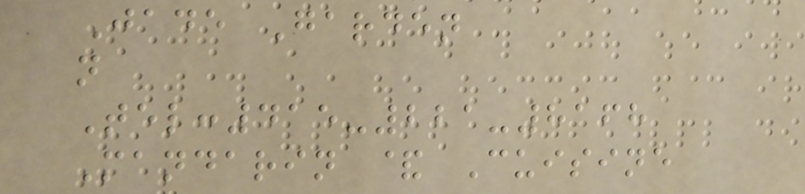Jade Garden
n
Tel:415-221-8168
Mandarin & Cuisine
